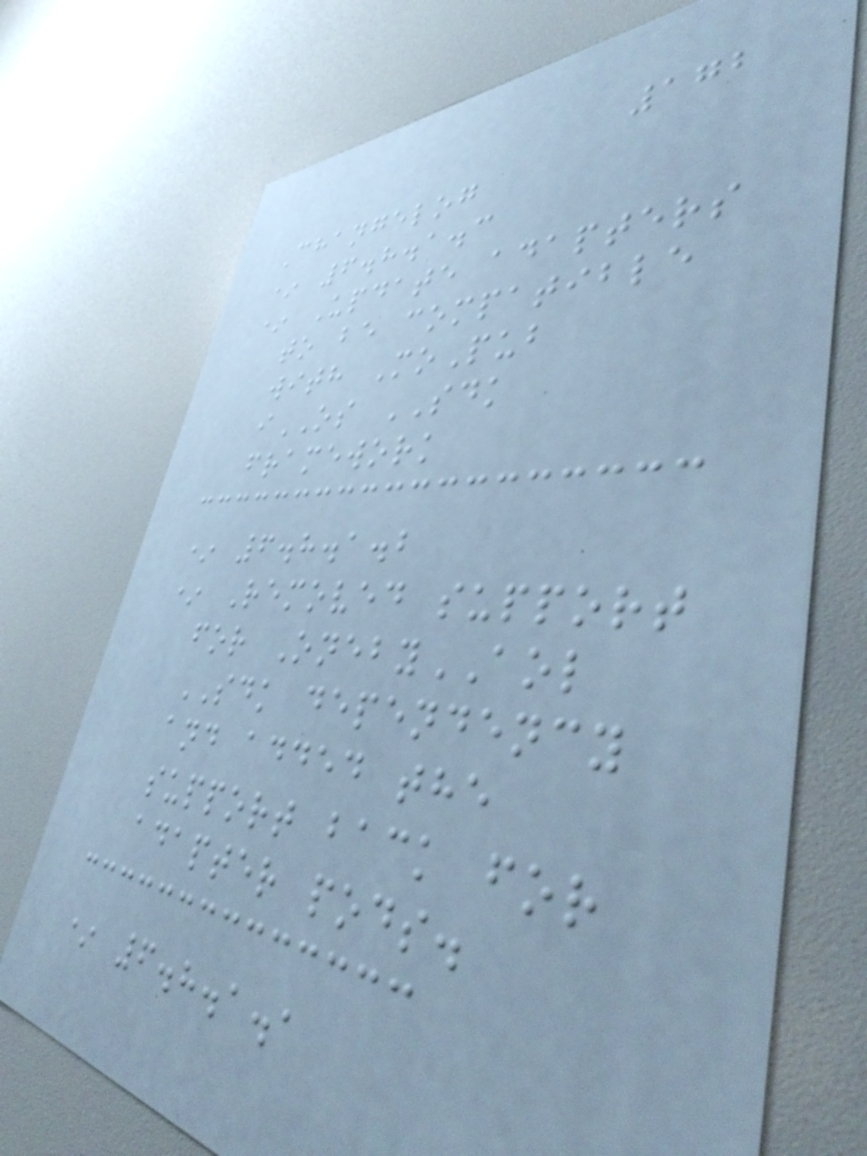172
Changelog
* 6.8.1.3
* Update adapters
to be compatible
with MoPub
iOS SDK
framework
* 6.8.1.2
* Removed support
for OnebyAOL
SDK dependency
and added the
support back for
adapter pods.
* 6.8.1.1
